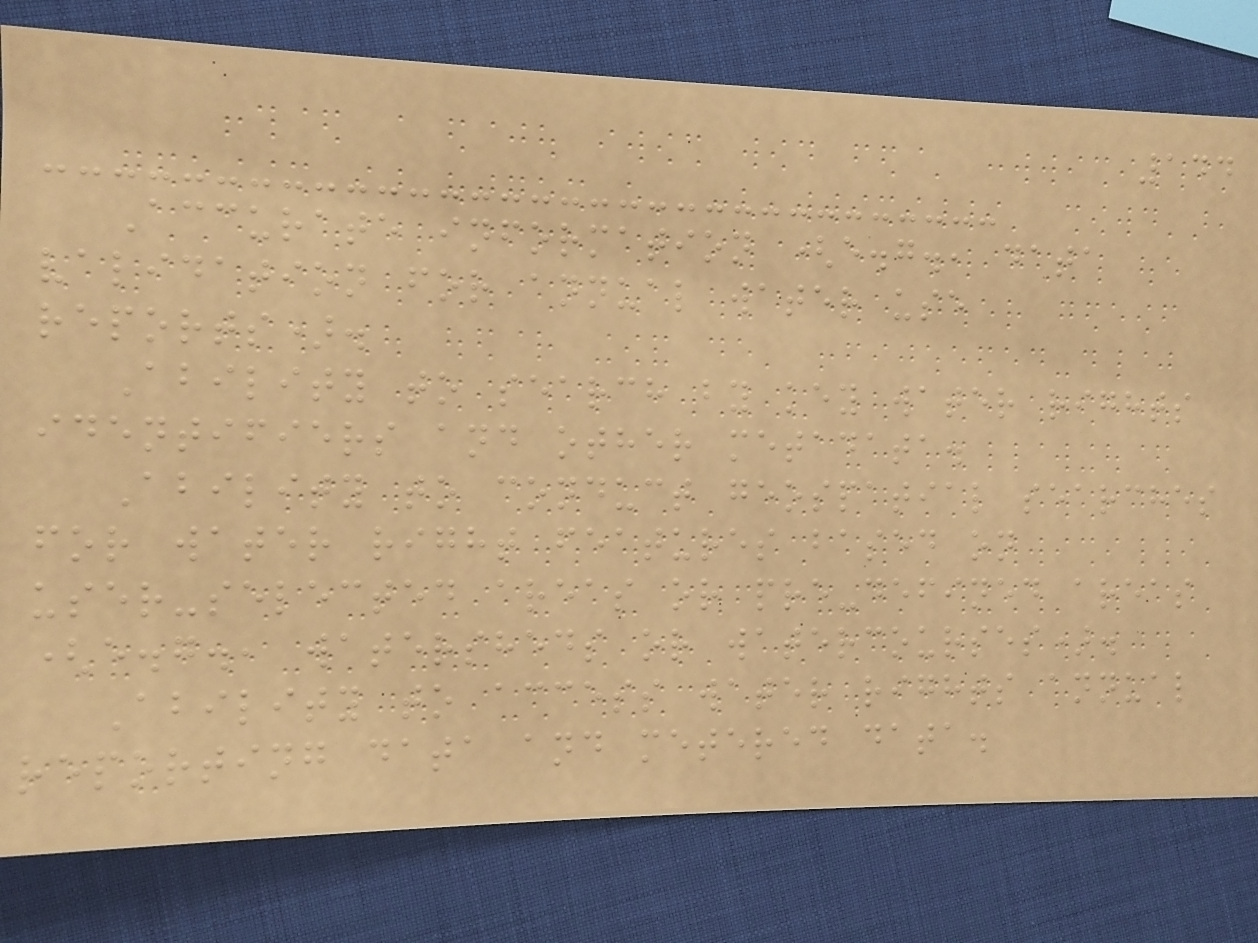144
Accurate information (e.g., data
validation for annual water use
reports).
Ability to search by key water rights
identifiers and other metadata.
Ability to conduct geospatial searches
for water right features based on
user-selected areas or pre-defined areas
(e.g., watersheds or watercourses).
Ability to access water rights annual
reporting data and metered data.
